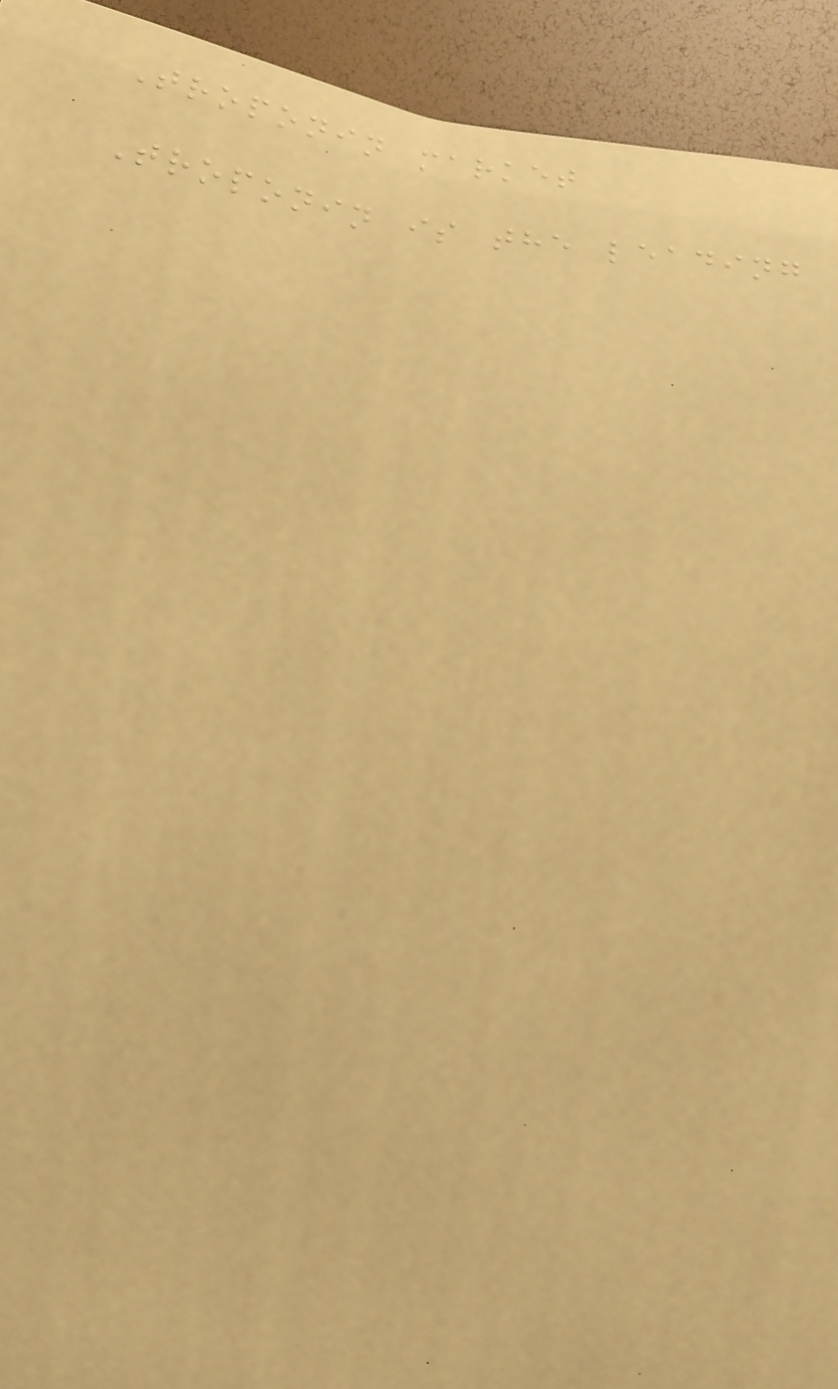Troponin market
Troponin is the leading
